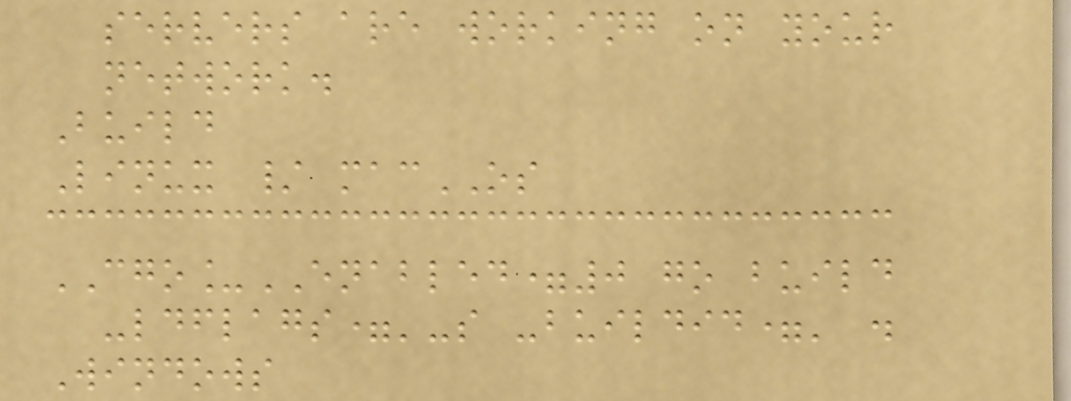servers are working on your
network.
Build
Linux / macOS
CGO_ENABLED=0 go build
-ldflags='-s -buildid=' .
Windows
